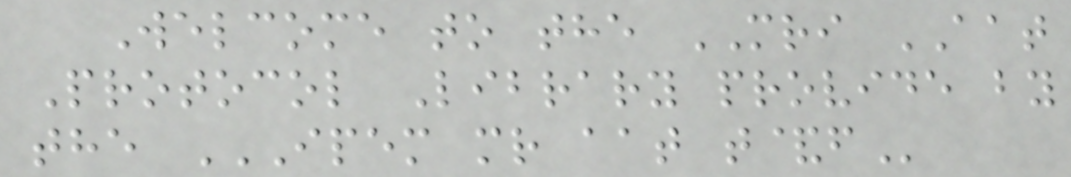Welcome to the MRI AAT
Protocol Library provide by
the IPEM MR AAT T&F
